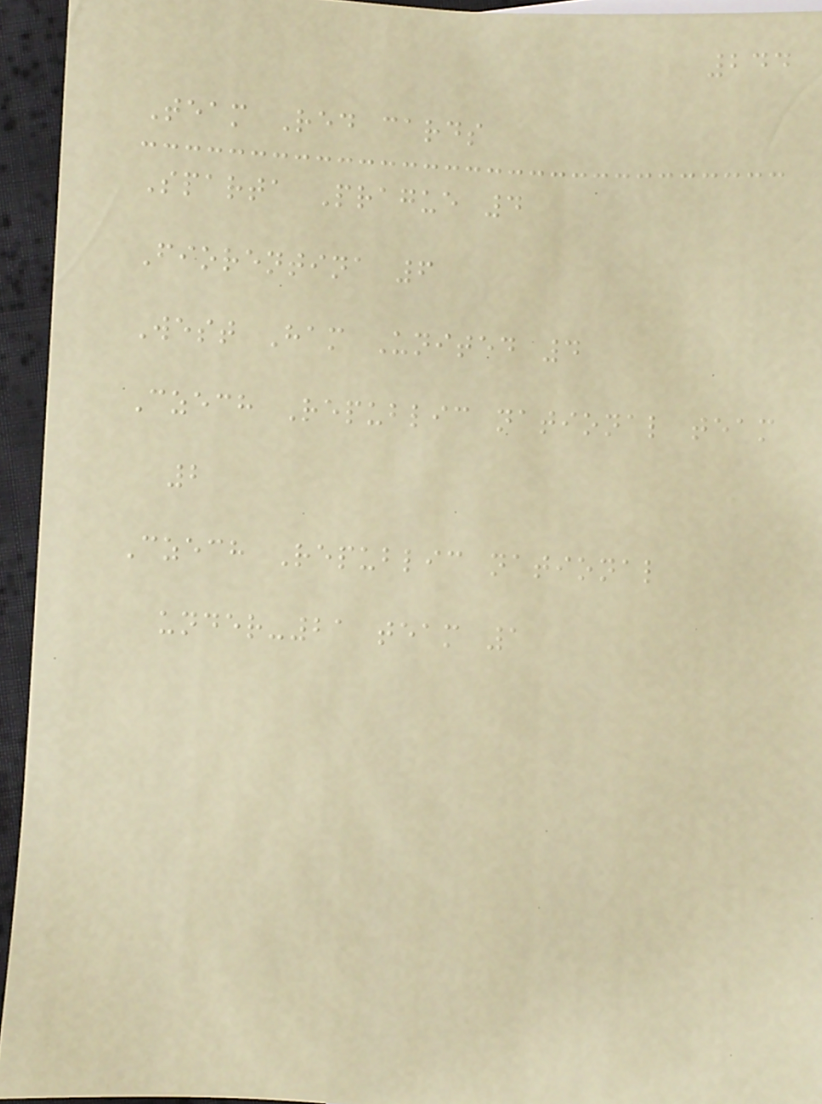244
Team Red cards
Sparta Prague 4
Fiorentina 6
West Ham United 4
Czech Republic national team
2
Czech Republic national
under-21 team 1
